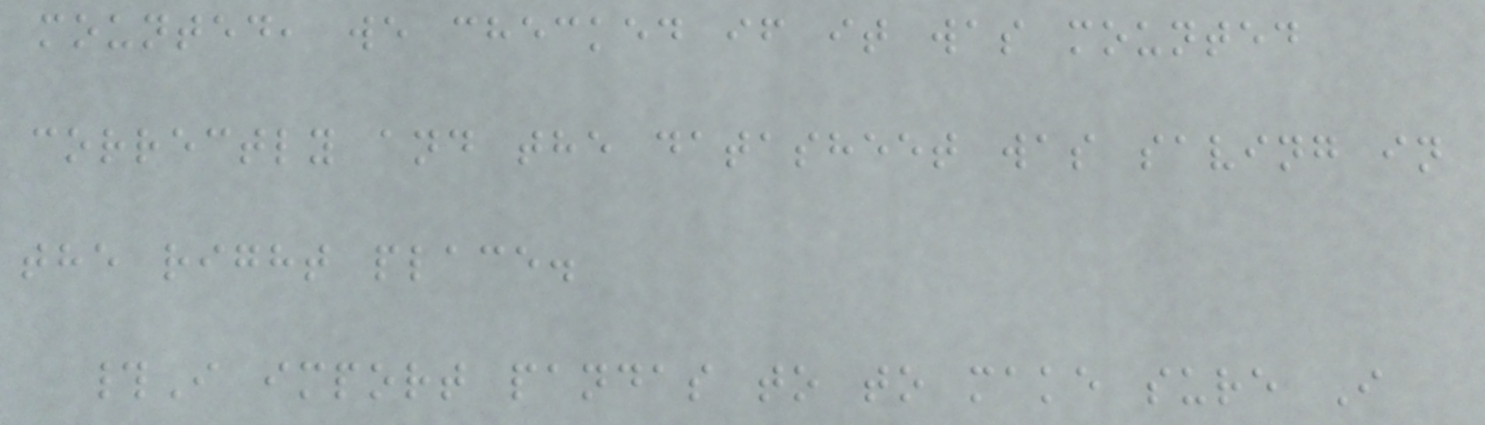mounted, we checked if it was mounted
correctly and the datasheet was saving in
the right place.
#I import pandas to to make sure I
